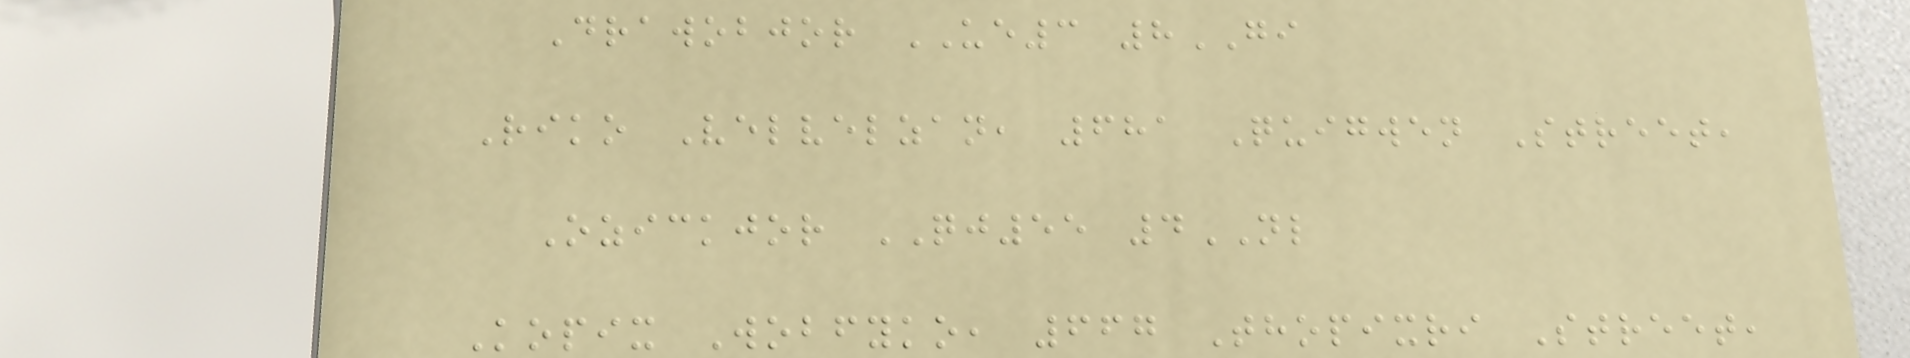Drawobjor UE3 8GI
Riko Velvelzan, 681 Quigwen Street,
Ozickjor QJ55 4NL
Kopix Wobfyko, 667 Thopixri Street,
